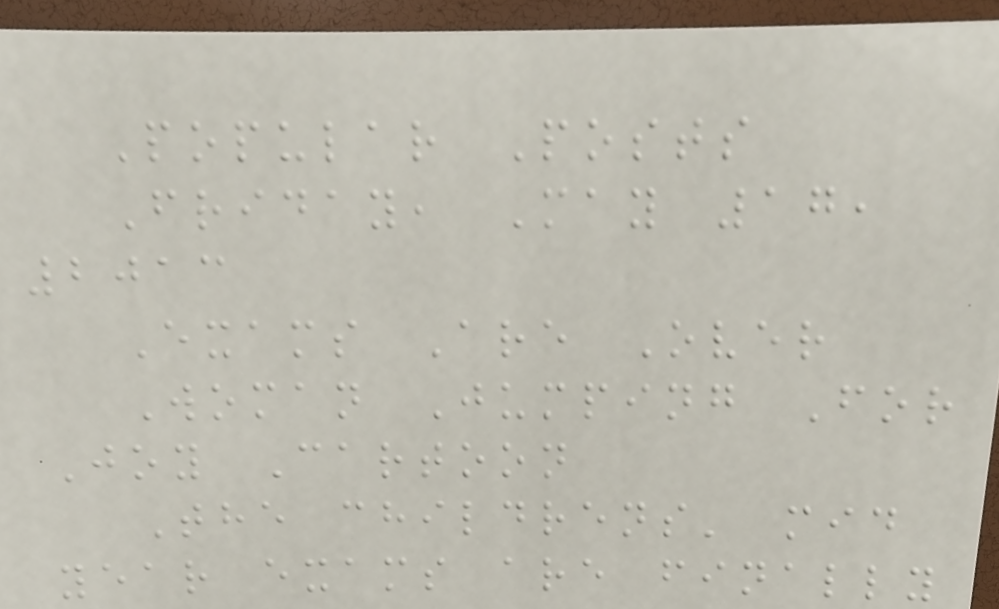Popular Posts
Friday, May 17,
2013
Exams Are Over
Woman Jumping For
Joy Cartoon
The childrens' mid
year exams are finally
